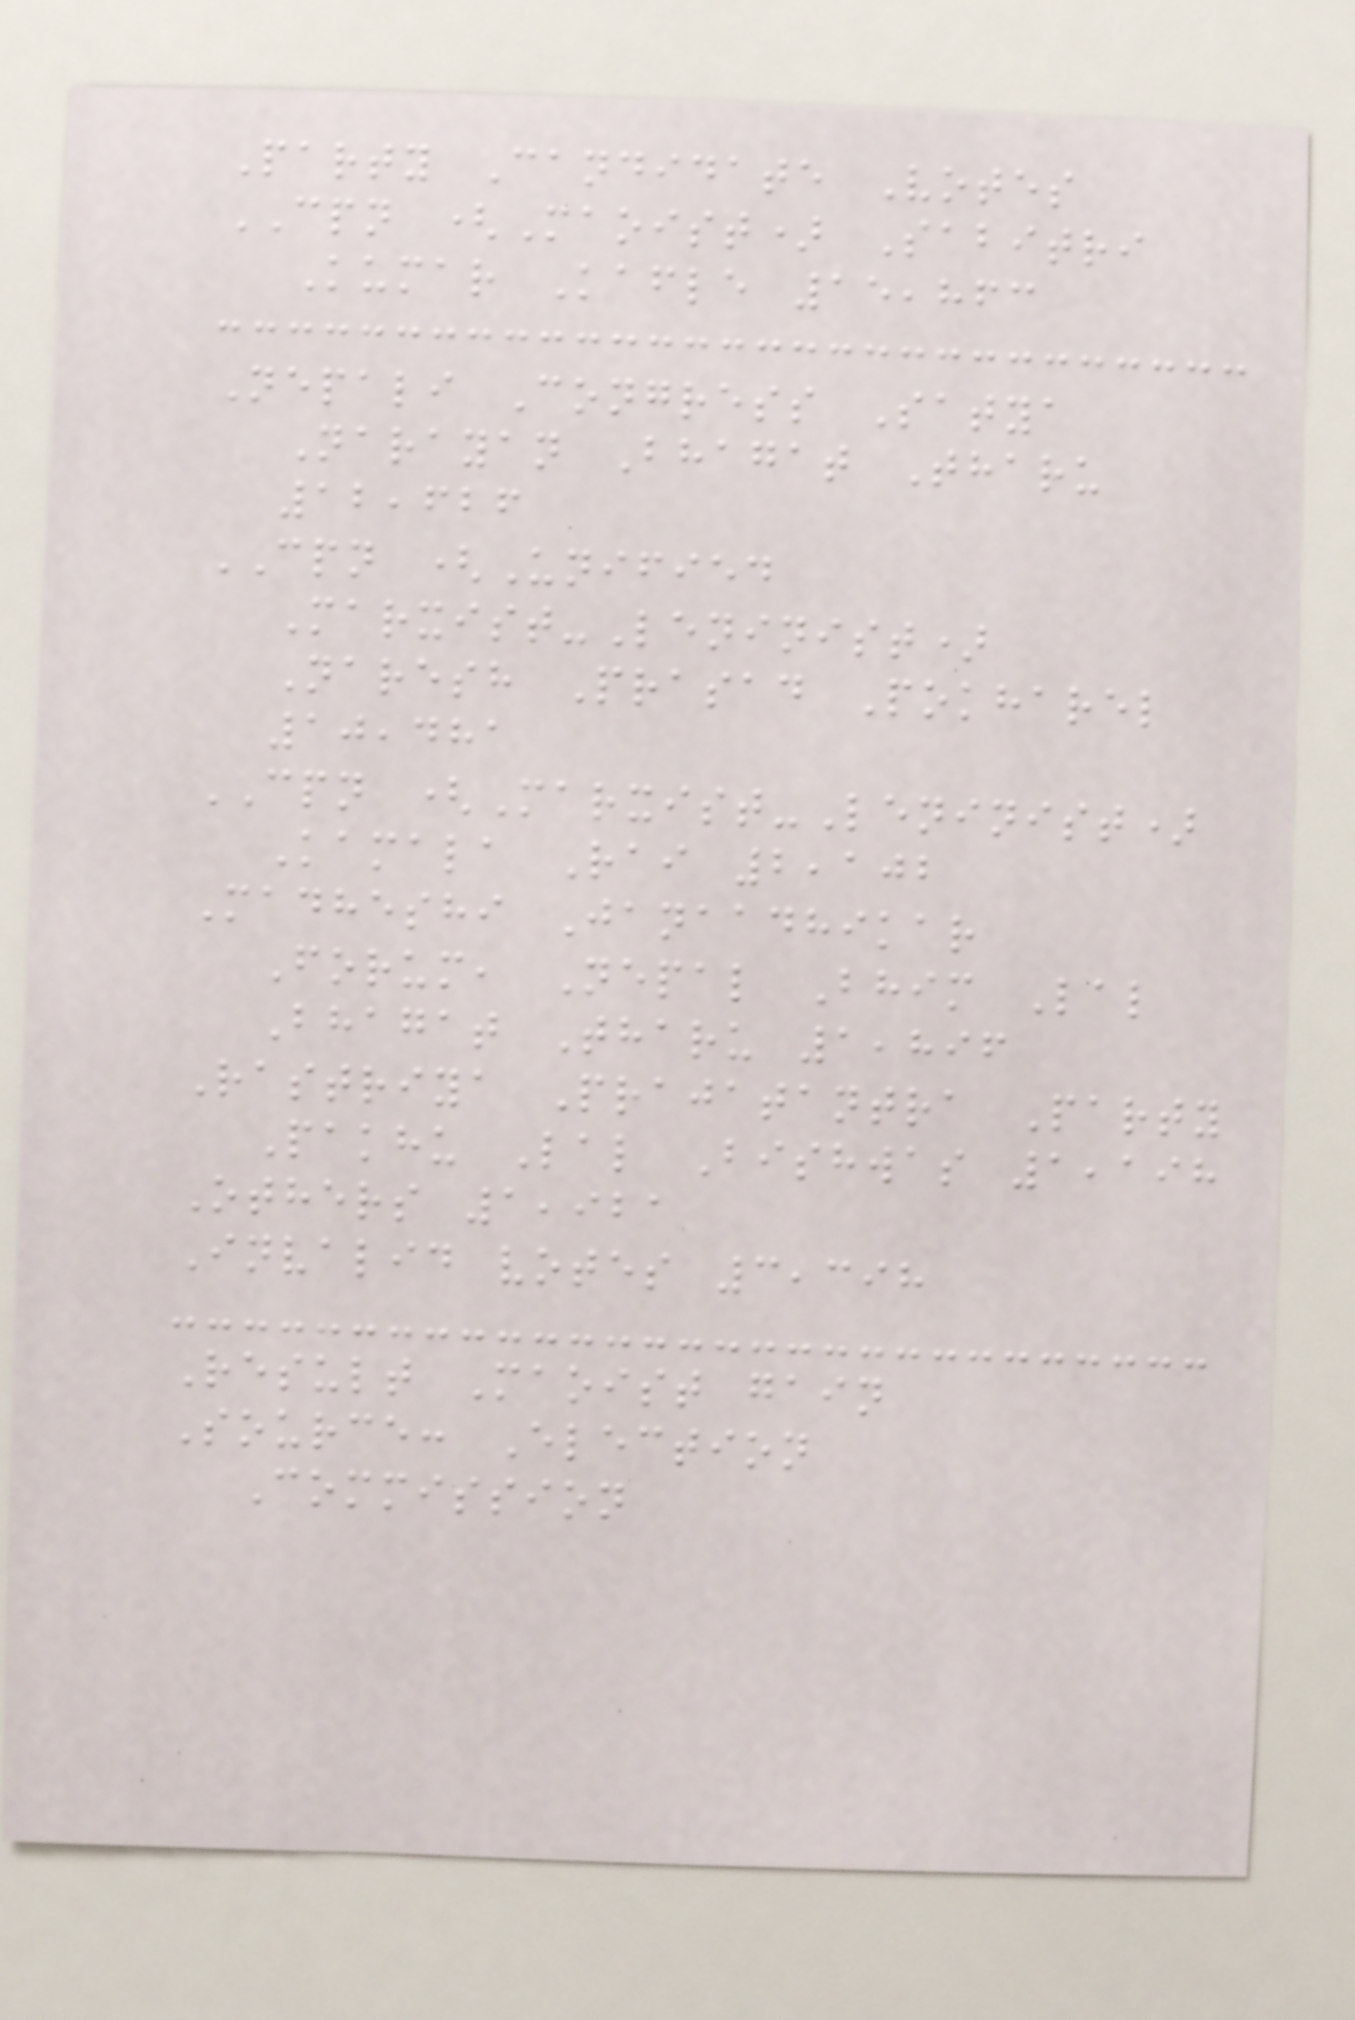Party Candidate Votes
CPN (Maoist) Sabitri
Kumar Kafle 15,863
Nepali Congress Satya
Narayan Bhagat Tharu
12,626
CPN (Unified
Marxist-Leninist)
Naresh Prasad Pokharel
10,481
CPN (Marxist-Leninist)
Kamala Rai 2,102
Madheshi Janaadhikar
Forum, Nepal Bhim Lal
Bhagat Tharu 1,896
Rastriya Prajatantra Party
Pakhu Lal Bishwas 1,198
Others 1,921
Invalid votes 3,398
Result Maoist gain
Source: Election
Commission
